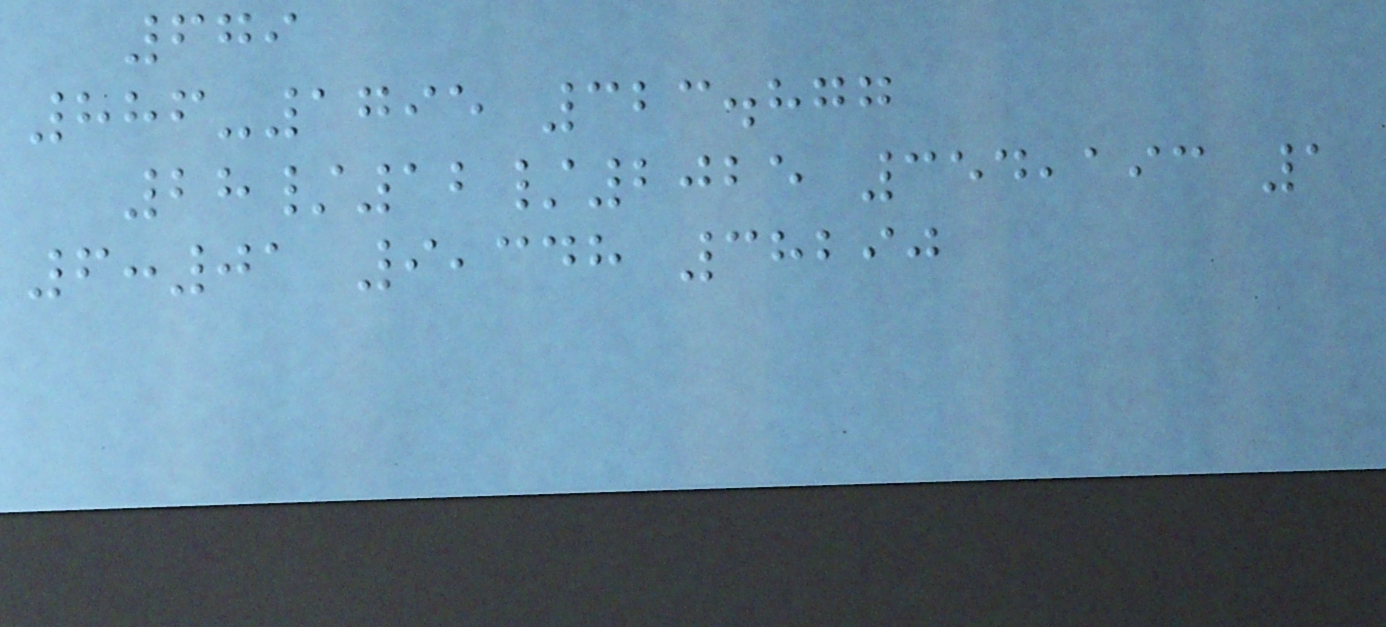679
886-1795 323.877
28/12/2025 354,193 1
6:01 9,348 38290
